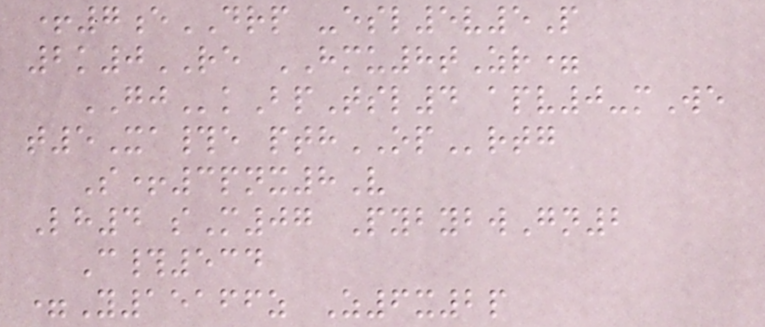+7eDRP -esl5v5P
2k0RE HMU8tZr=
GJkBpTsl4 apv0-mWe
t5Xa#e pthOPrtg
S+3pnx8V
Lh4 sM07 PybybwGn2
C#534
=Y15166z Z6x2p
